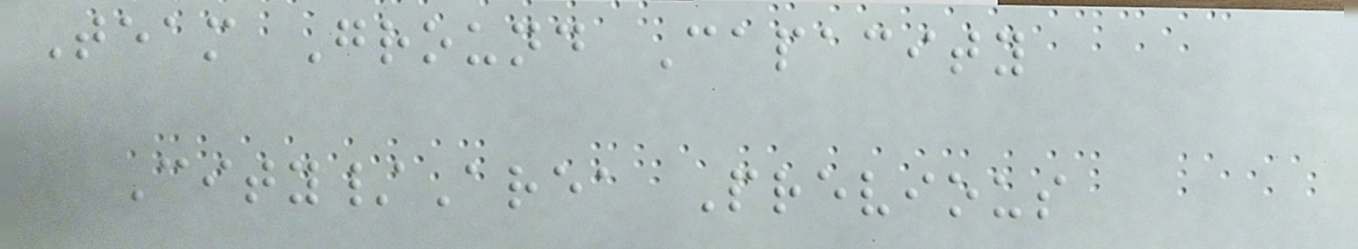Team Ground Capacity
City/Area Previous
